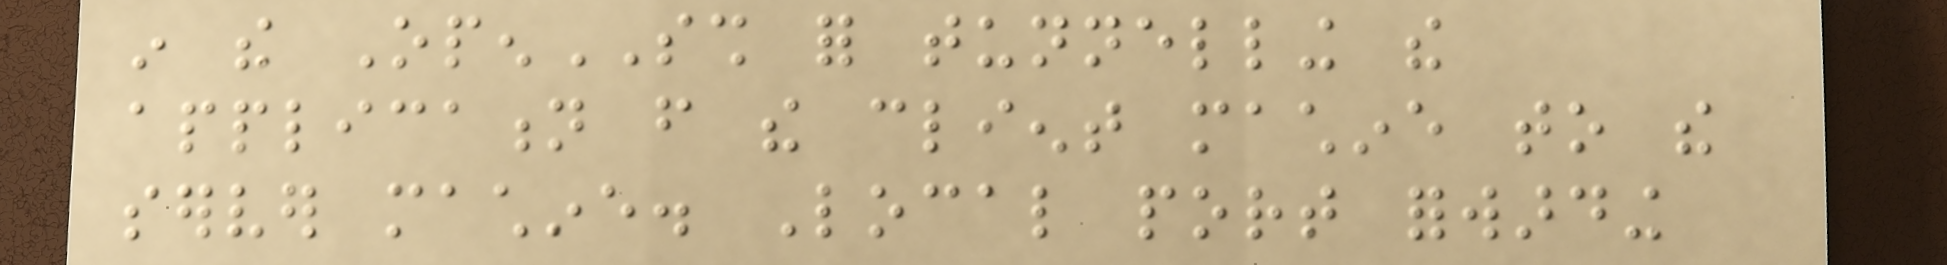in the OpenSSH for tunnelling the
application from the client machine to the
server machine. Local port forwarding
